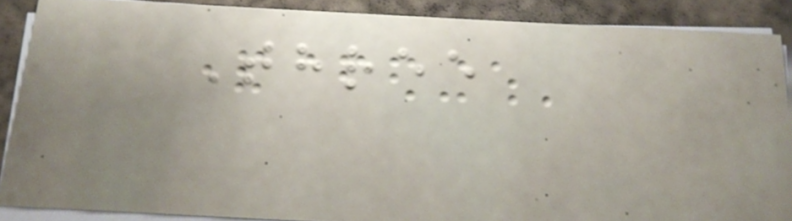Three
